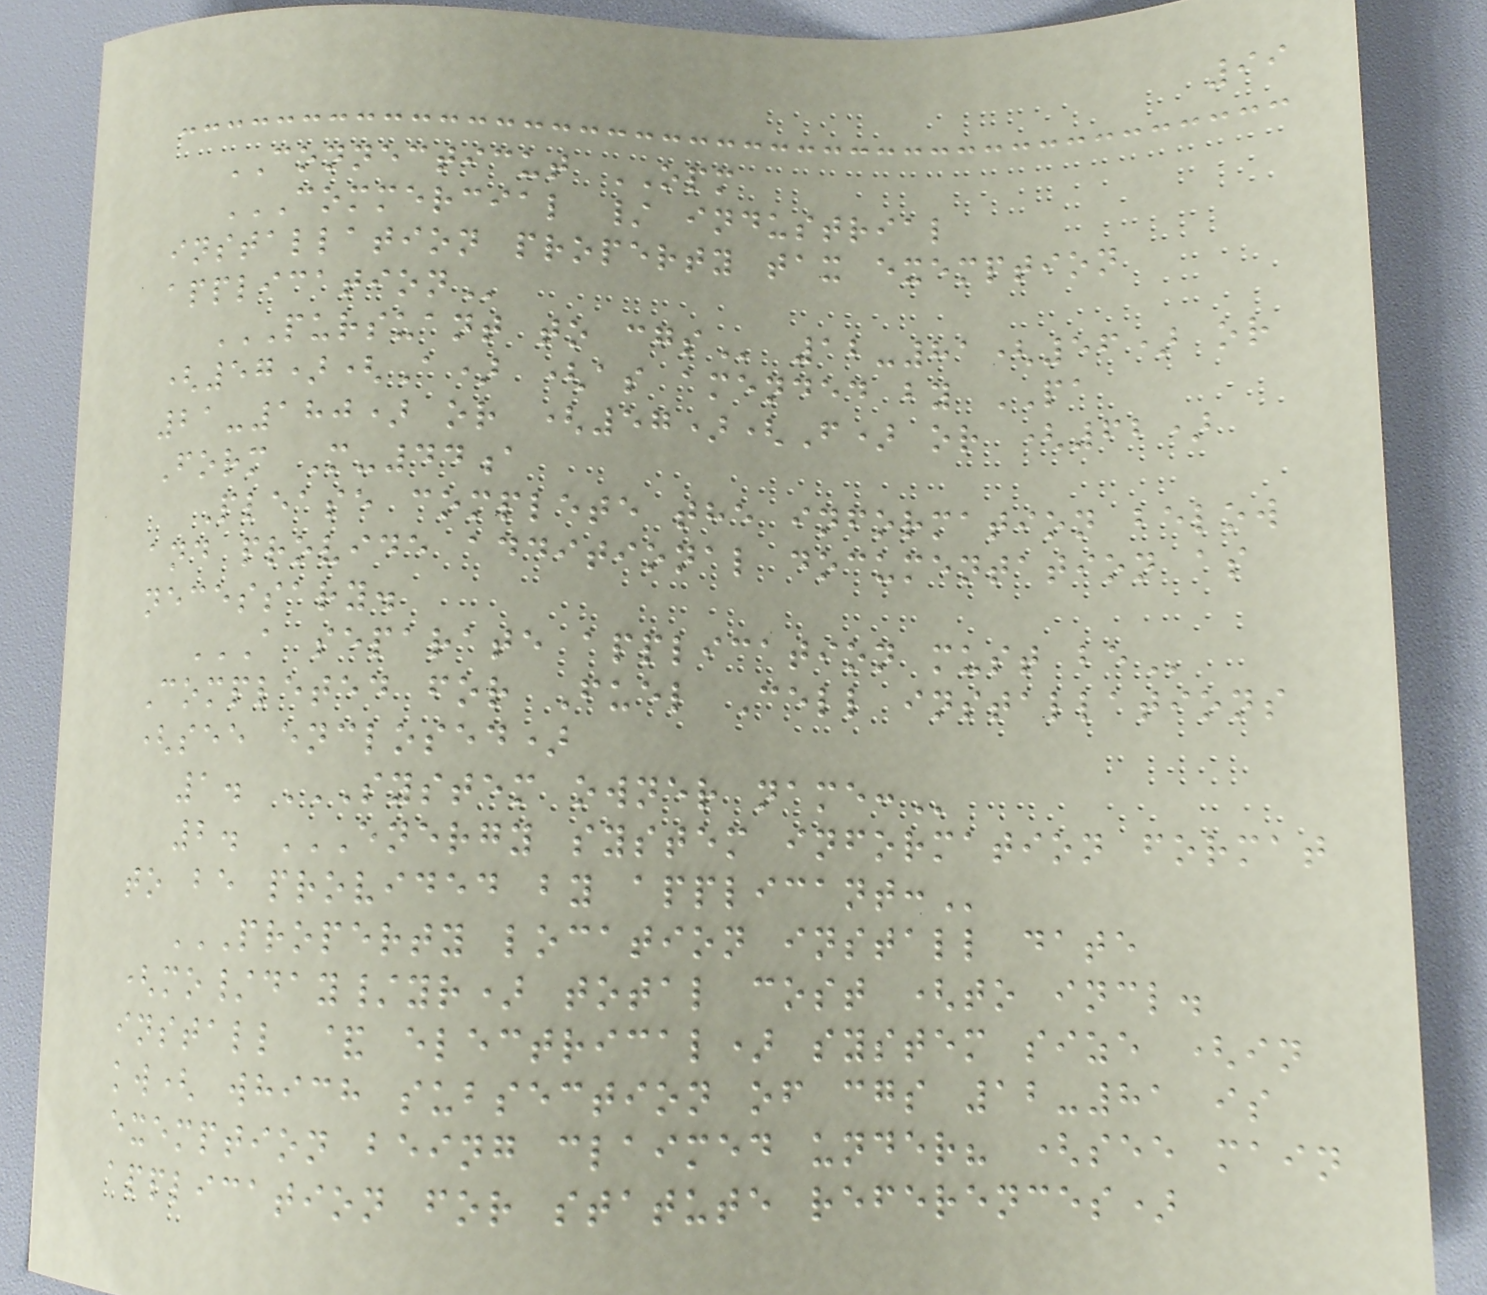99
CONNECTICUT OPM
COMMERCIAL / INDUSTRIAL
INSTALLATION PROPERTY TAX EXEMPTION
APPLICATION
PURSUANT TO CGS 12-81(56) or
(57)(A) (as amended by PA
21-180) or (57)(F) or (62)
Form M-44a
Please complete the information below
and provide additional documentation as
necessary.
A SEPARATE APPLICATION MUST BE
Completed for Fuel Cell installations
(see enclosed)
1. SYSTEM OWNER NAME:
2. ENERGY SYSTEM INFORMATION FORMAT
TO BE PROVIDED BY APPLICANT:
PROPERTY LOCATION INSTALL DATE
(MO/DAY/YR) TOTAL COST (TO INCL.
INSTALL & ELECTRICAL) SYSTEM SIZE (IN
KW( WHICH SUBSECTION OF CGS 12-81 IS
EXEMPTION BEING CLAIMED UNDER? (SEE MAIN
APPLICATION FOR STATUTE REFERENCES)
